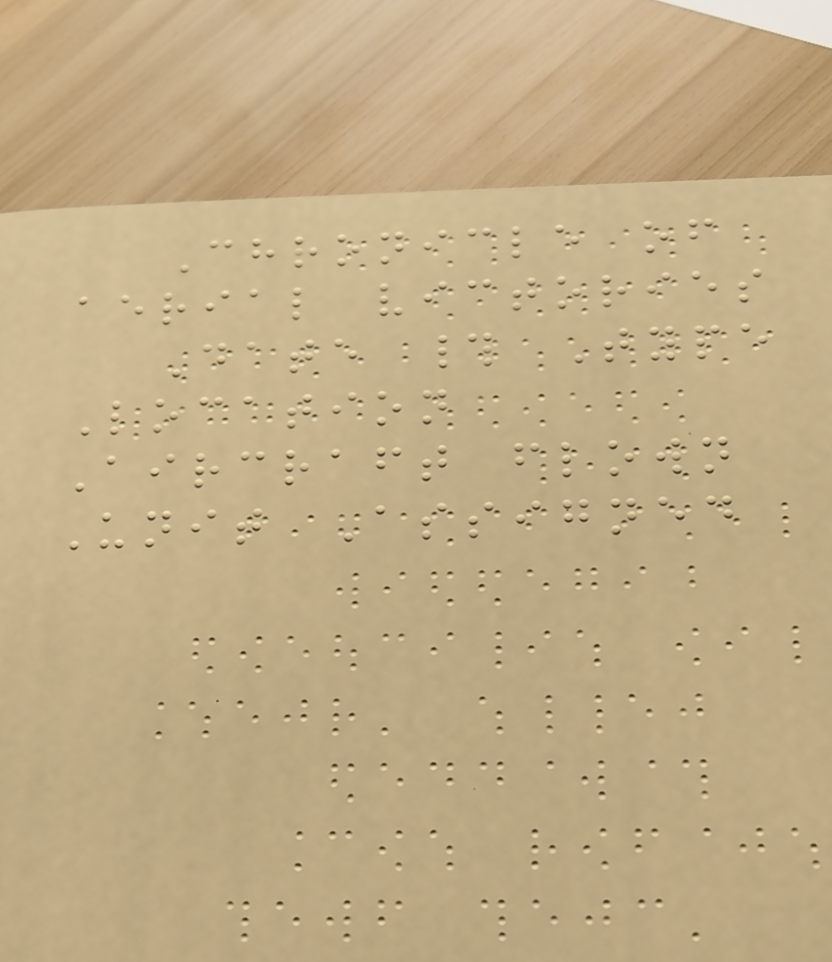Chronicle of
aerial victories
Date # Type
Location
Aircraft flown
Unit Assigned
